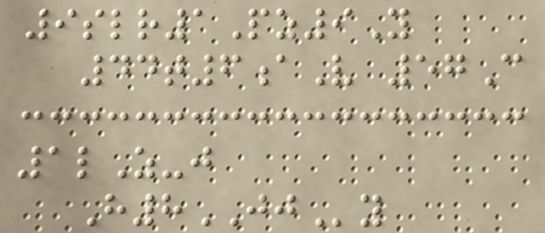9slr1Pz9Y
44t6aV 57C
1lZ-j
H8JJy
